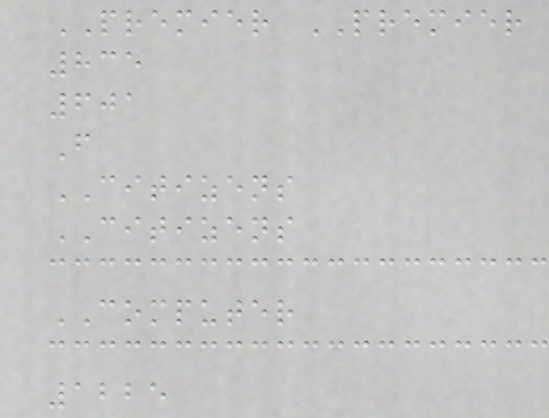PREMIER PREMIER
835
601
F
CITIZENS
CITIZENS
COMPUTER
1225
